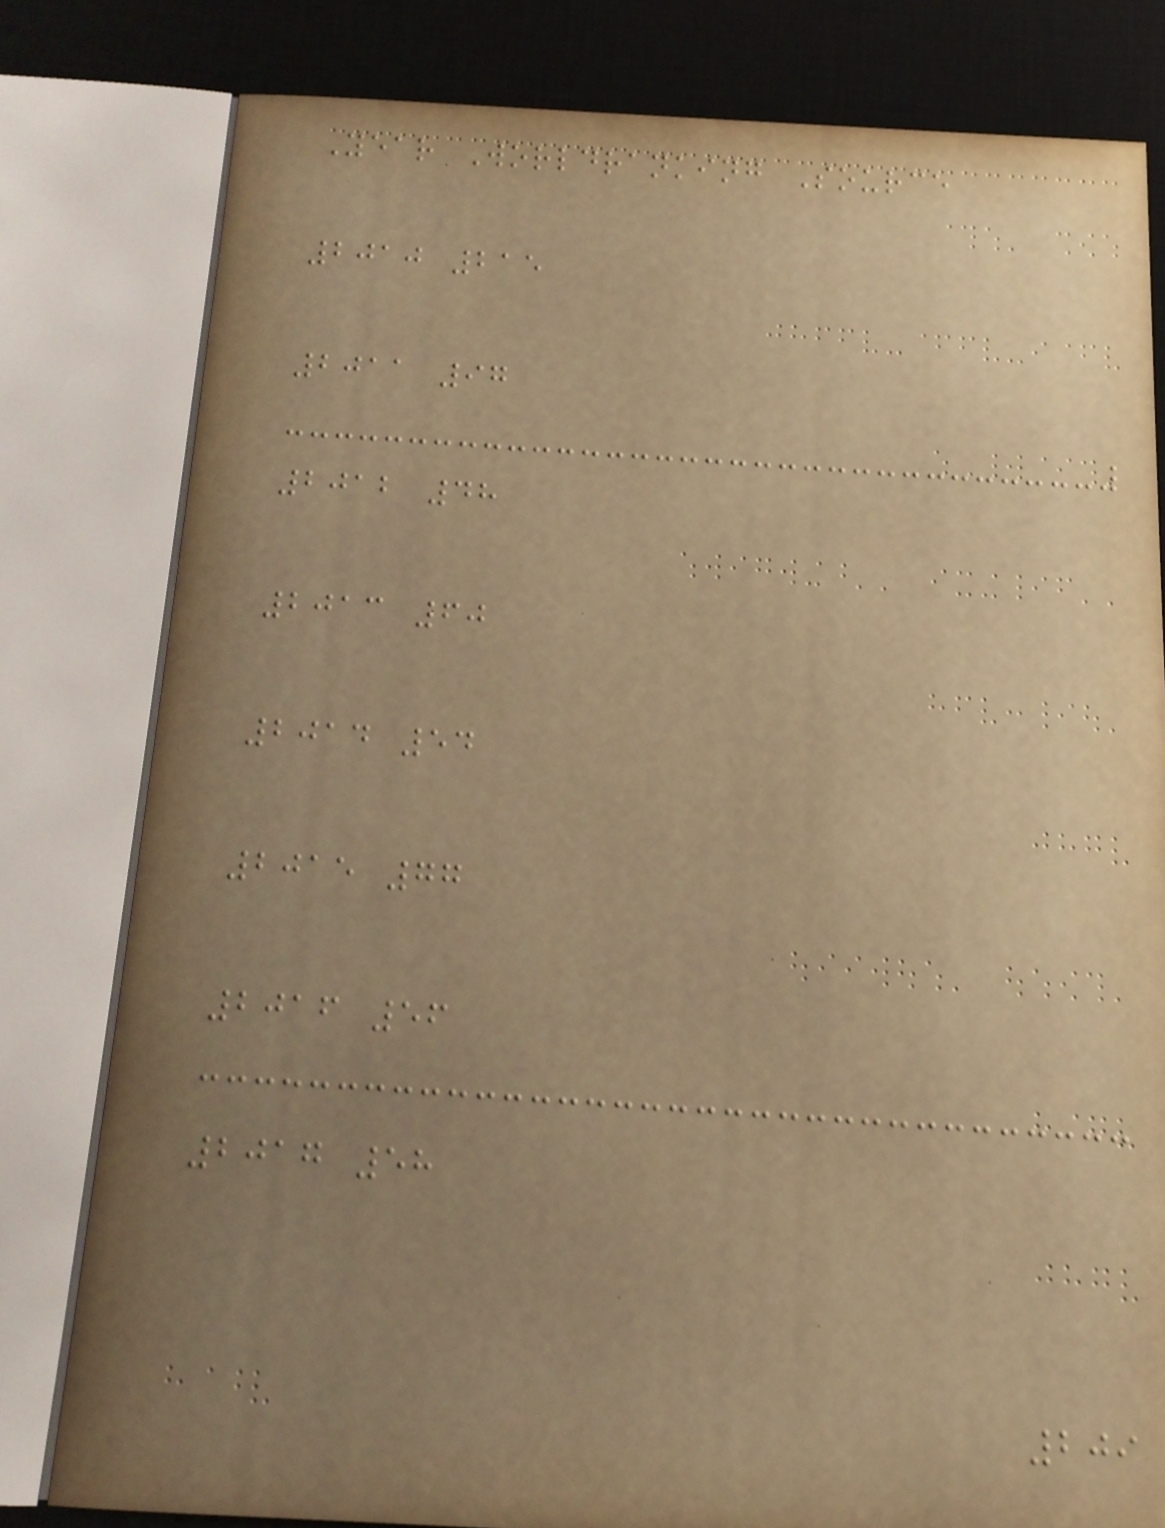Year Worldranking Source
2010 215
2011 97
2012 48
2013 60
2014 54
2015 77
2016 56
2017 58
209
